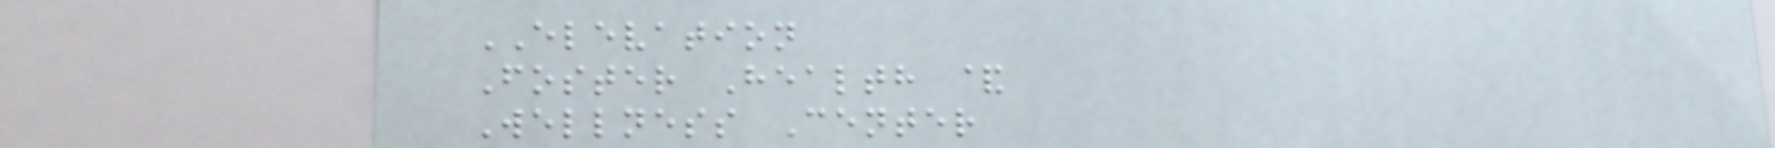ELEVATION
Foster Health &
Wellness Center
